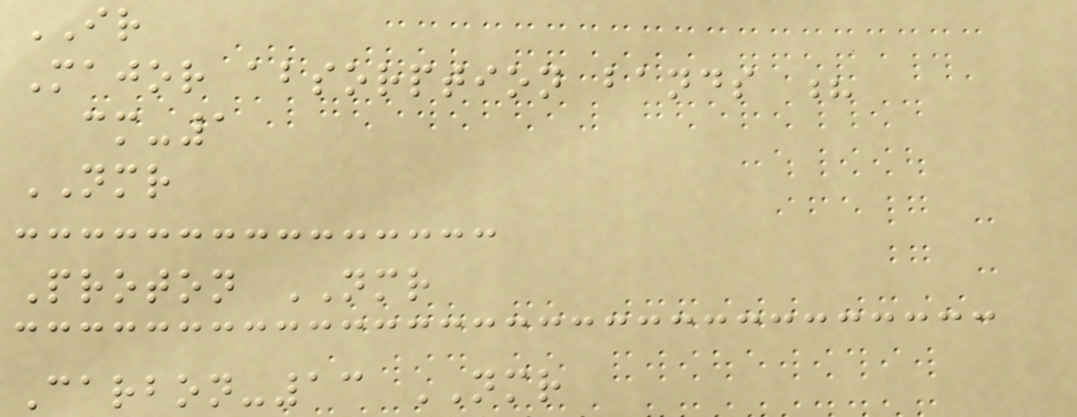IR
Major absorption bands ?
cm-1
NMR
Proton NMR
Carbon-13 NMR
